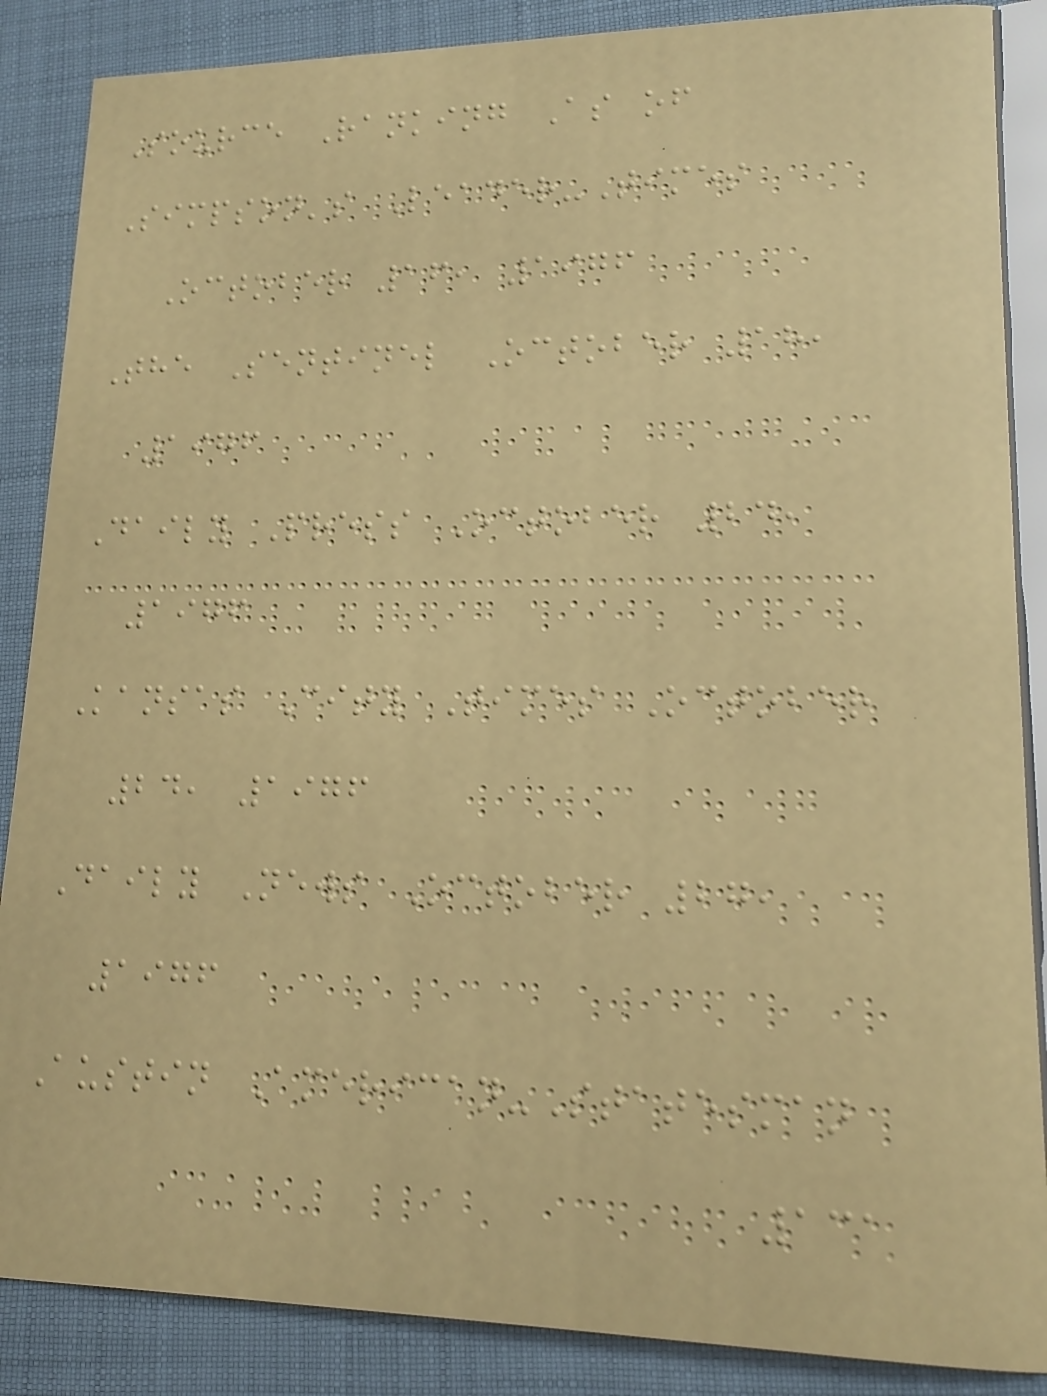Source Ranking As of
Simpson's Leader-Times
October 16, 1976
The Sentinel October 18,
1976
Daily Press October 24,
1976
Kansas City Times October
24, 1976
Daily News October 27,
1976
Austin American-Statesman
131
